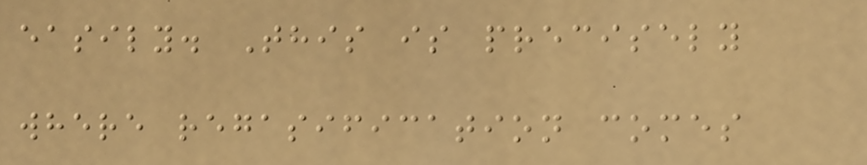easily. This is precisely
where regasification comes
